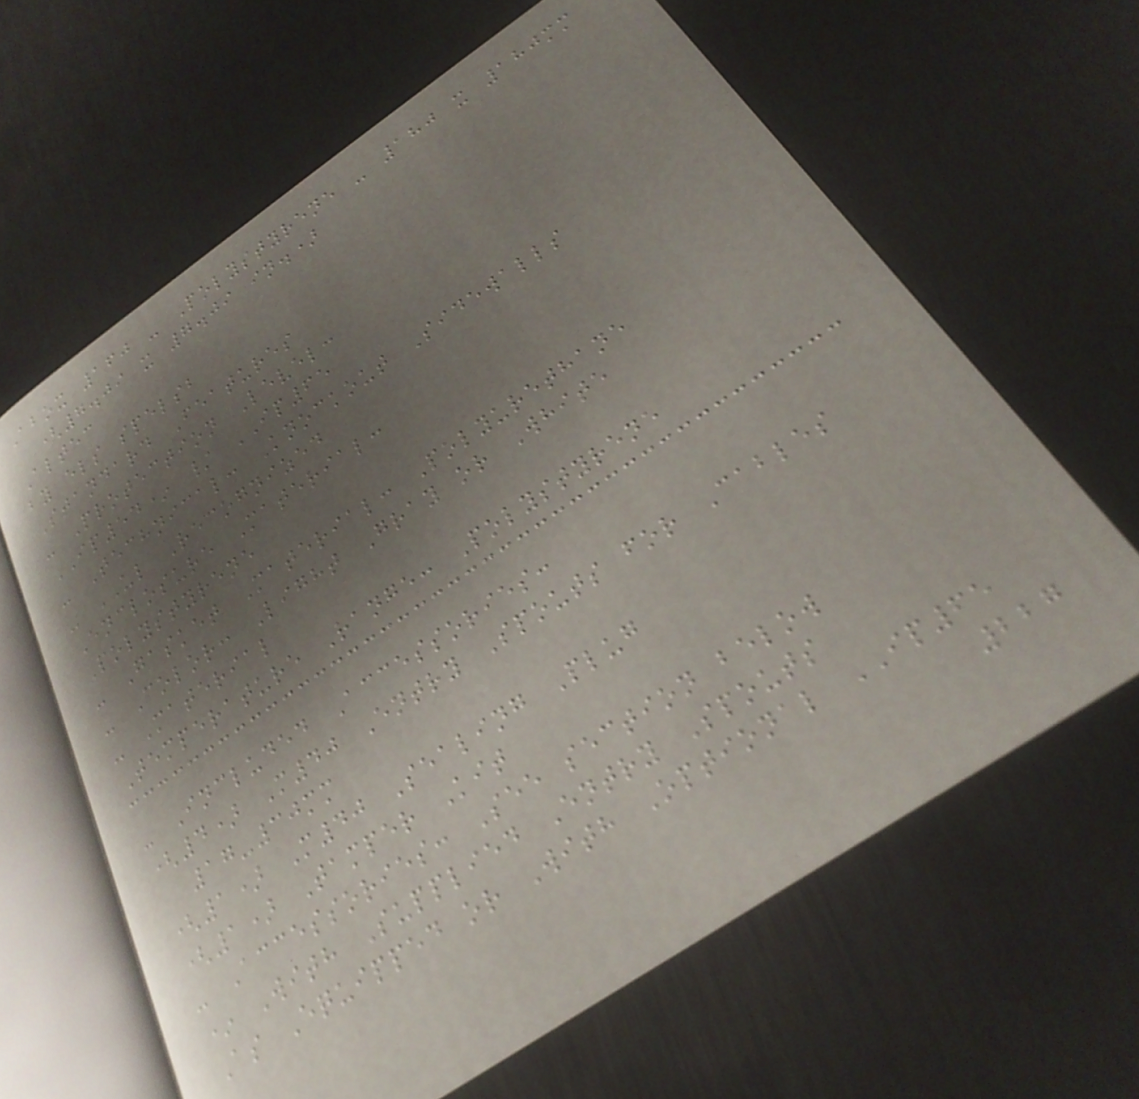Abox 160 - Polystyrene - 180 x 180mm
(7.09 x 7.09 in.)
Altec
by els spelsb
Standard Features
- Protection Level:
IP54* / IP65
- Technical: Knockout Sidewalls
- UL Recognized
Enclosure Material:
Polystyrene
- Gasket Material: Polyurethane
- Color: Light Gray or White
- Material
Temperature Range: Polystyrene
- Included Accessories:
(4) M40 Entry Spouts for Cables
17-30mm
(1) M40 Sealing Plug
(1) Tamper Kit
- Accessories: See section below
* With Supplied Entry Spouts
As Equipped or With Optional IP65
227
